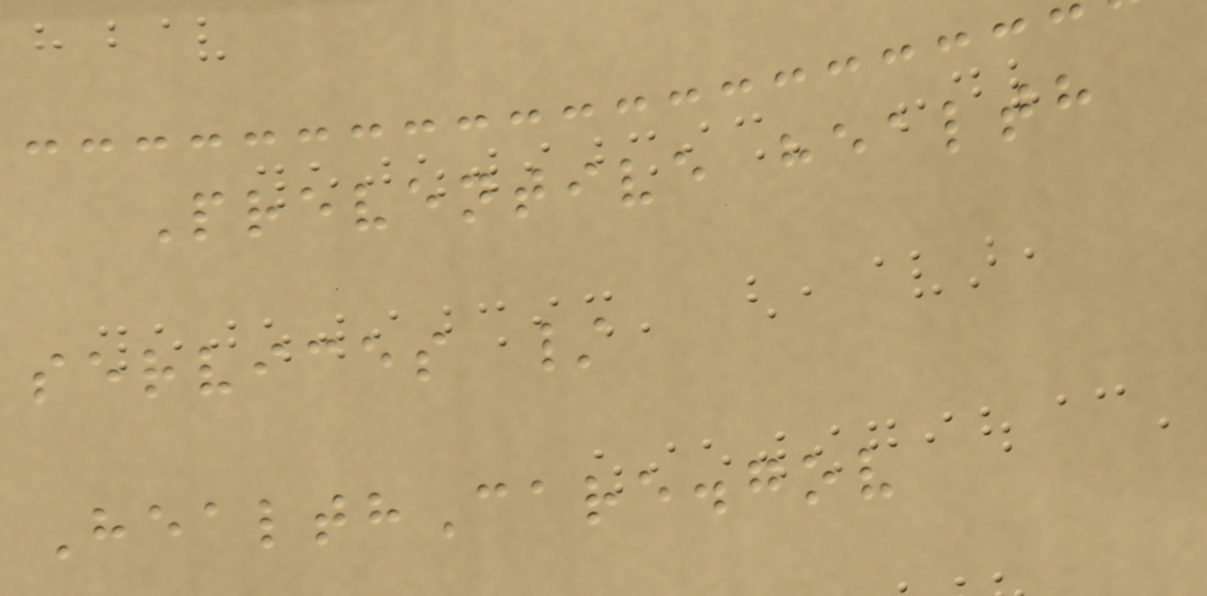Preventive health
services /
HealthCare.gov
